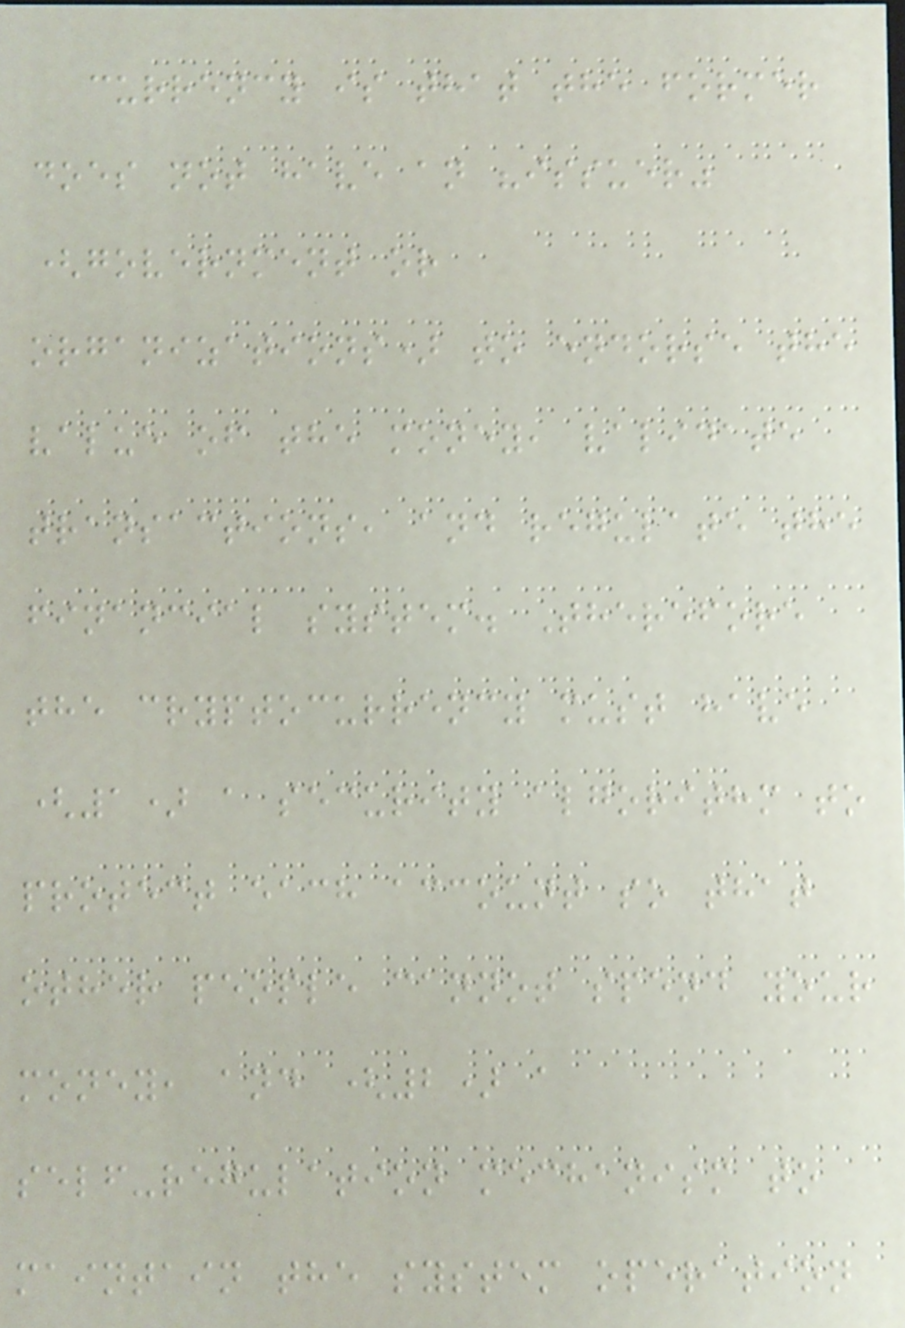currency is that the former
does not have an "issuer"
(government or
organizations) to endorse the
value of the money, validate
transactions, and regulate the
financial system. Therefore
the cryptocurrency must have
(1) a security algorithm to
protect each account so that
other people cannot spend your
money, and (2) a
self-regulation mechanism to
maintain the system operation
